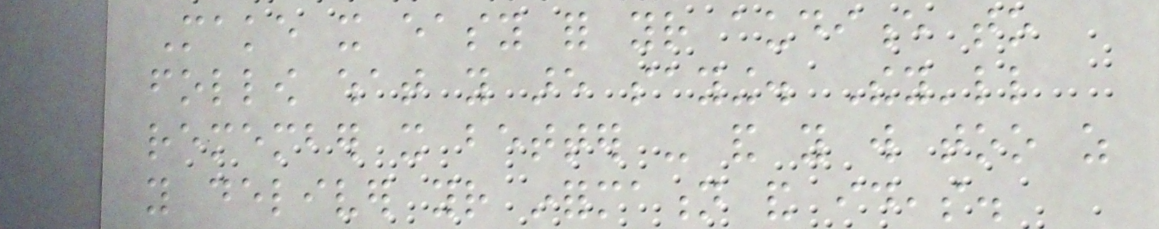Make it easy for your audience to
follow what you are saying. They'll
remember it better - and you will too as
you deliver your information and ideas.
